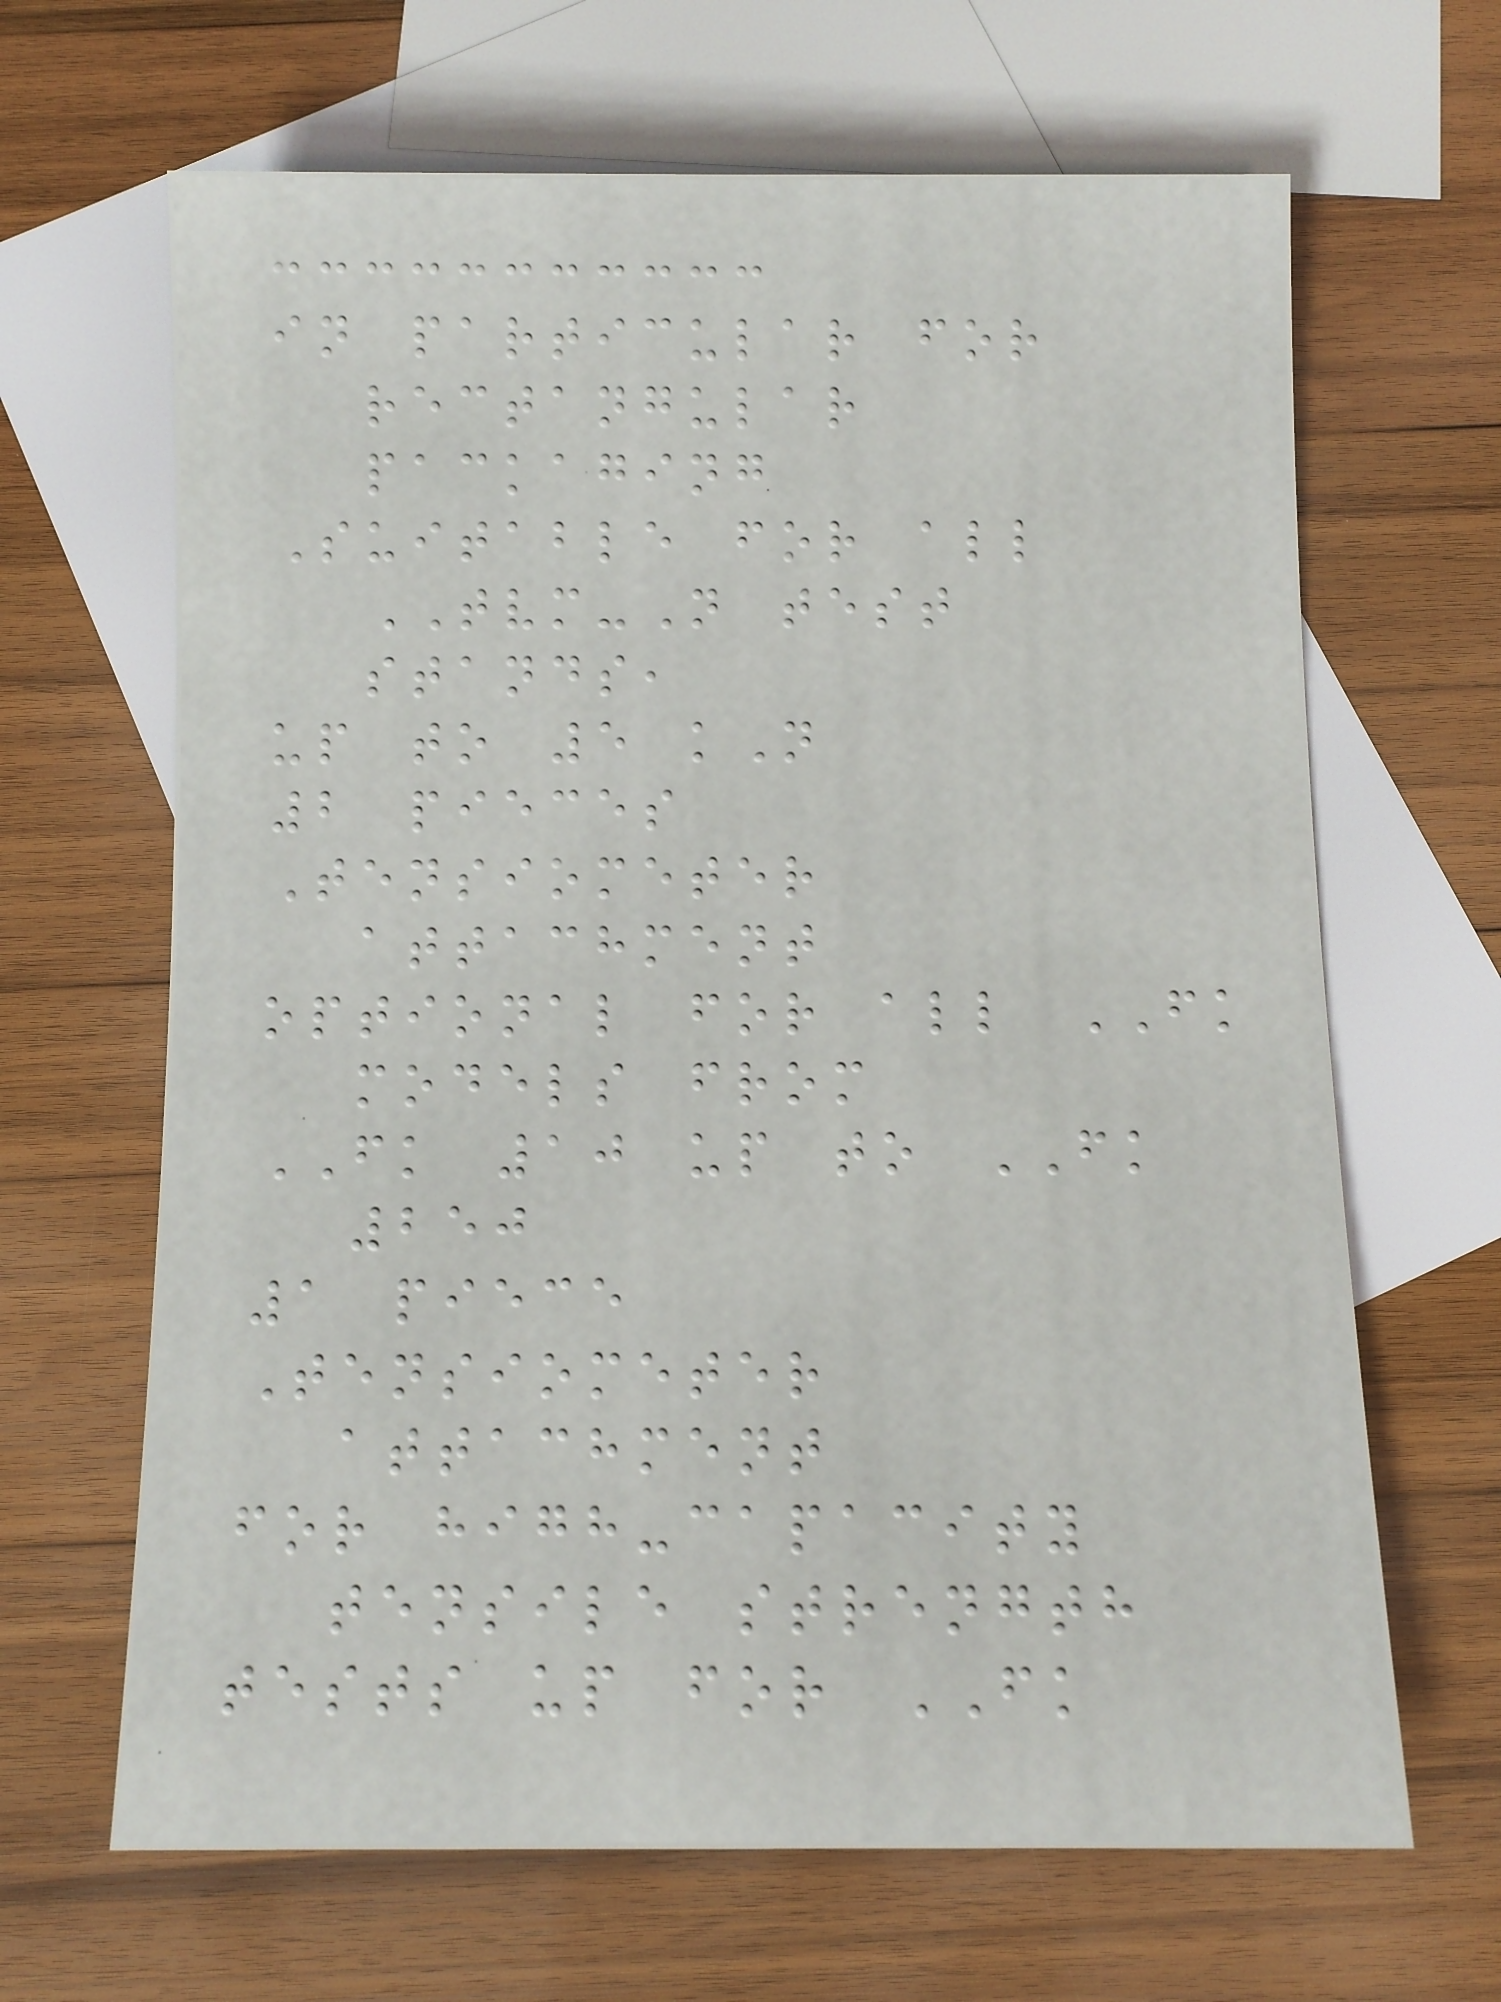in particular for
rectangular
packaging
Suitable for all
TVM-N test
stands,
up to 5 kN
2 pieces
Tensiometer
attachment
optional for all FK
models from
FK 10 up to FK
250
1 piece
Tensiometer
attachment
for high-capacity
tensile strength
tests up for FK
